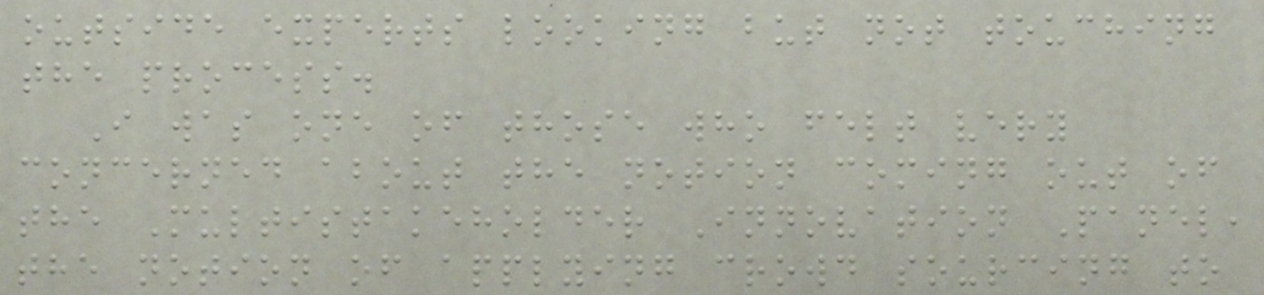outside experts looking but not touching
the process.
I was one of those who felt very
concerned about the notion coming out of
the Multistakeholder Innovation Panel,
the notion of applying crowd sourcing to
